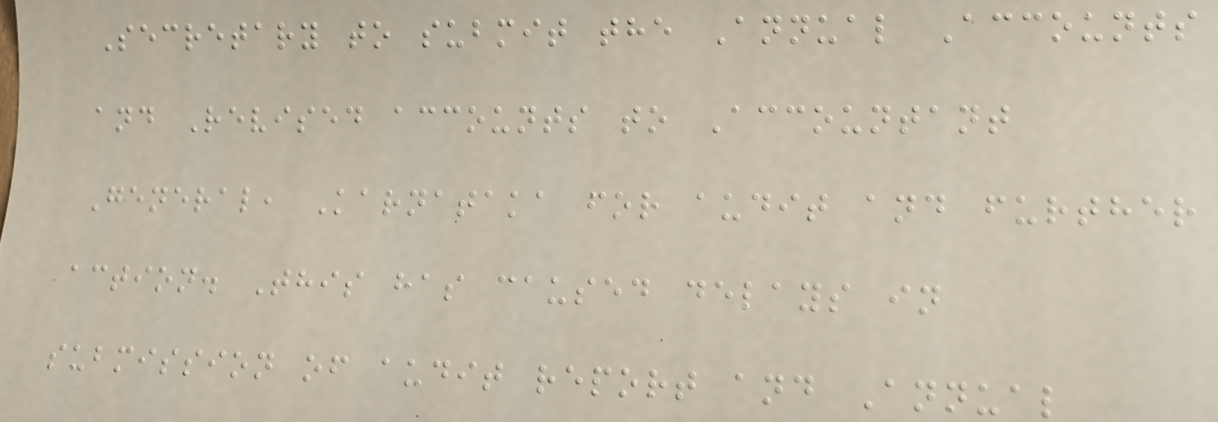Secretary to submit the Annual Accounts
and Revised accounts to Accountant
General, Karnataka for audit and further
action. This has caused delays in
submission of audit report and Annual
